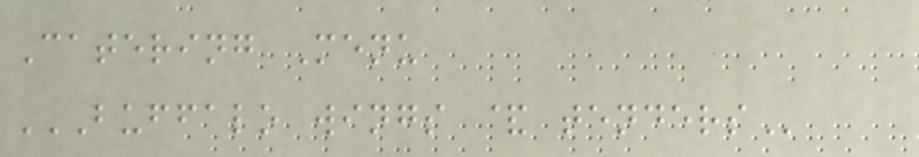Catering Menu
BUFFALO WINGS & TENDERS
